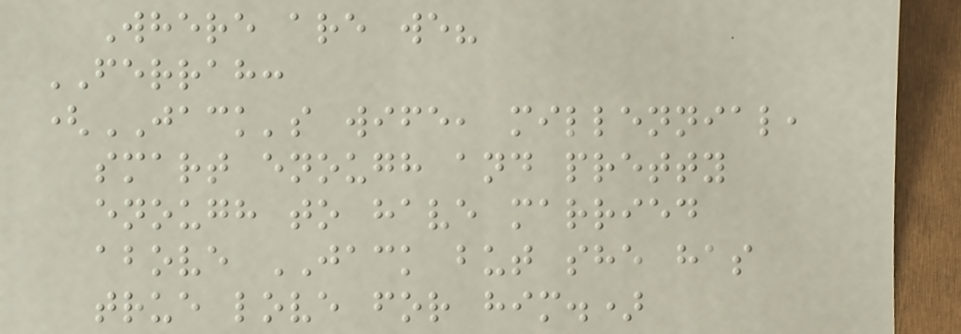Where are we?
FERRAH:
(JACK's wife, millennial,
smart enough and pretty
enough to have married
above JACK but she has
true love for him.)
